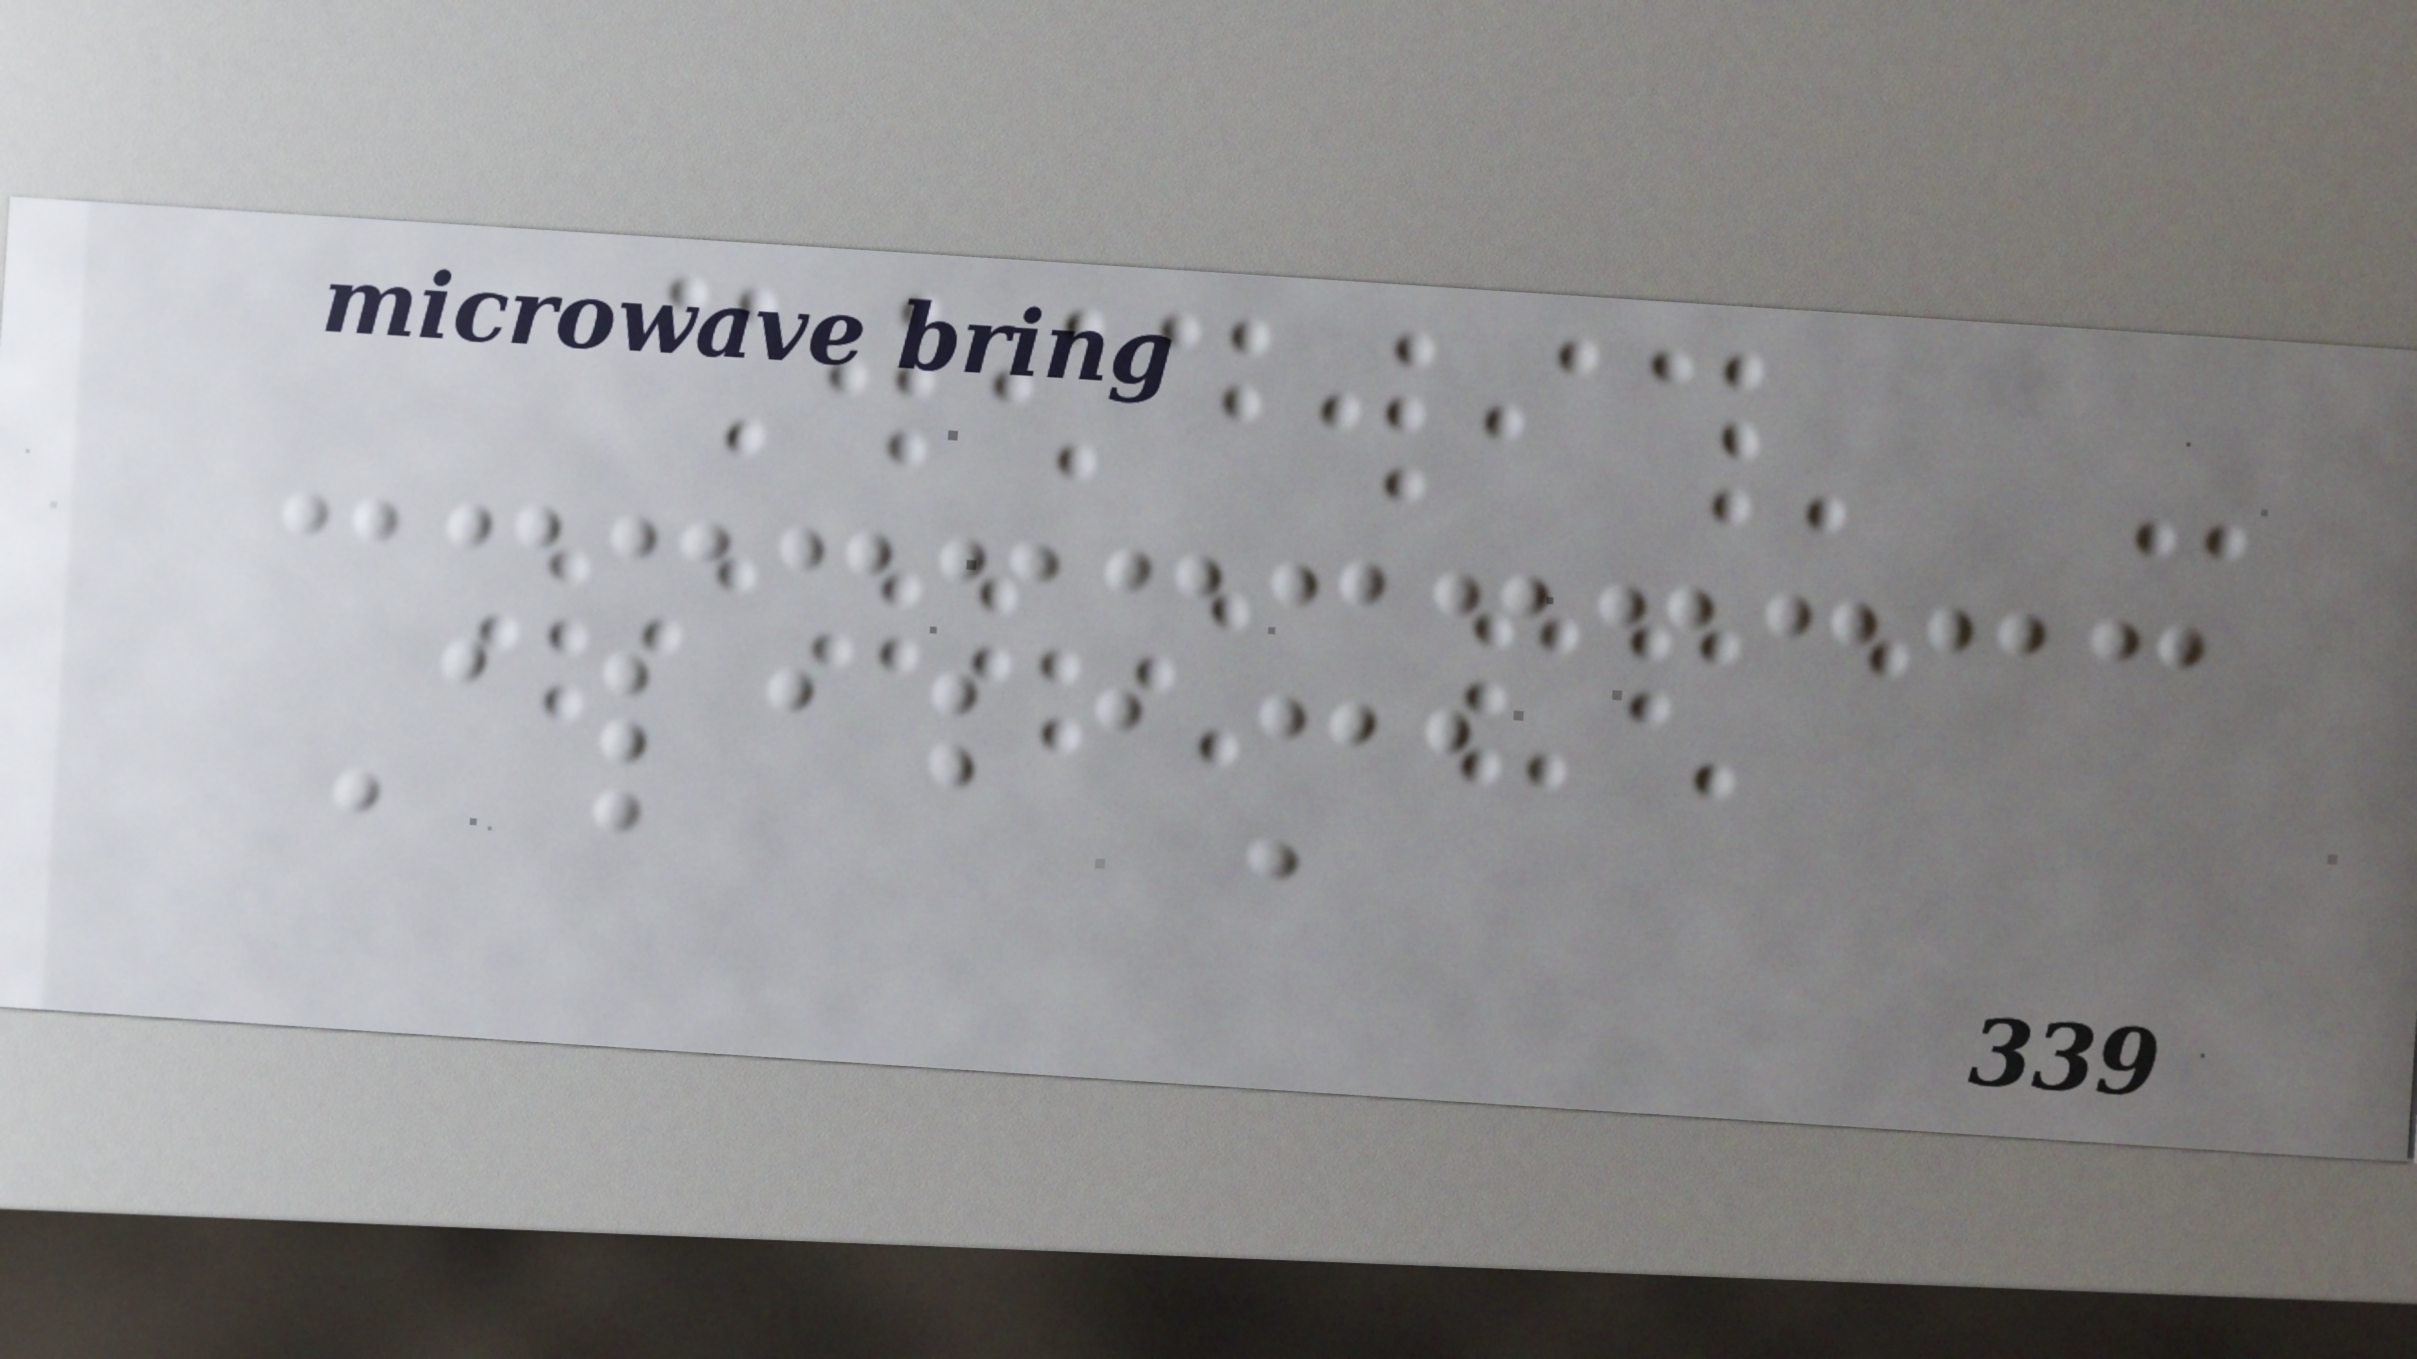Alabama
